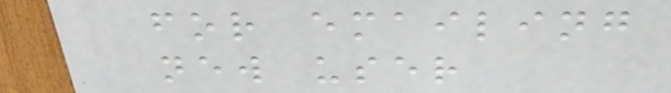for emailing
new user
